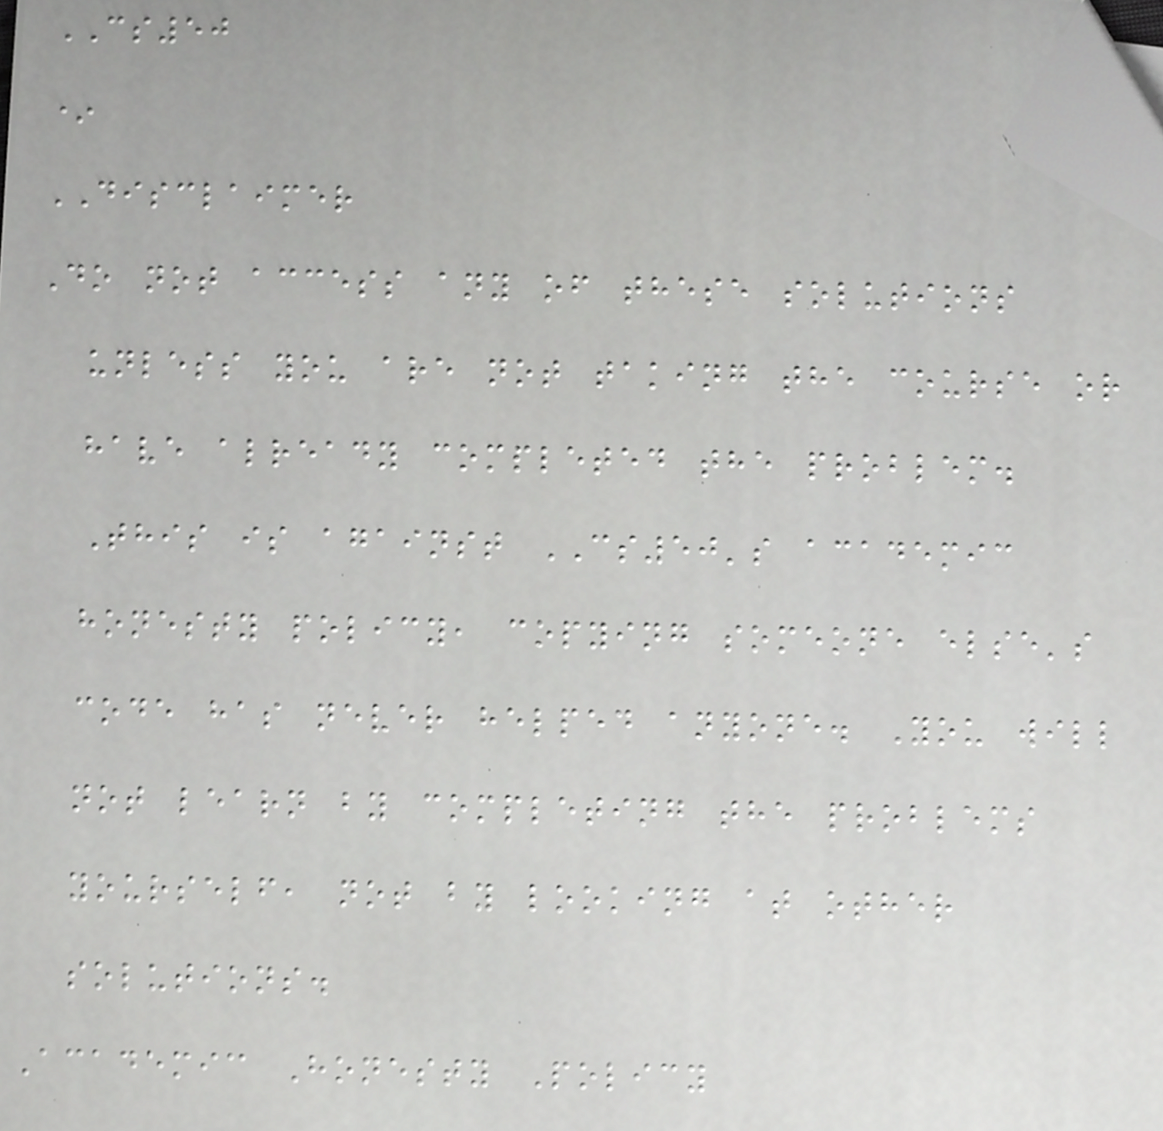CS50
*
DISCLAIMER
Do not access any of these solutions
unless you are not taking the course or
have already completed the problem.
This is against CS50's academic
honesty policy, copying someone else's
code has never helped anyone. You will
not learn by completing the problems
yourself, not by looking at other
solutions.
Academic Honesty Policy
